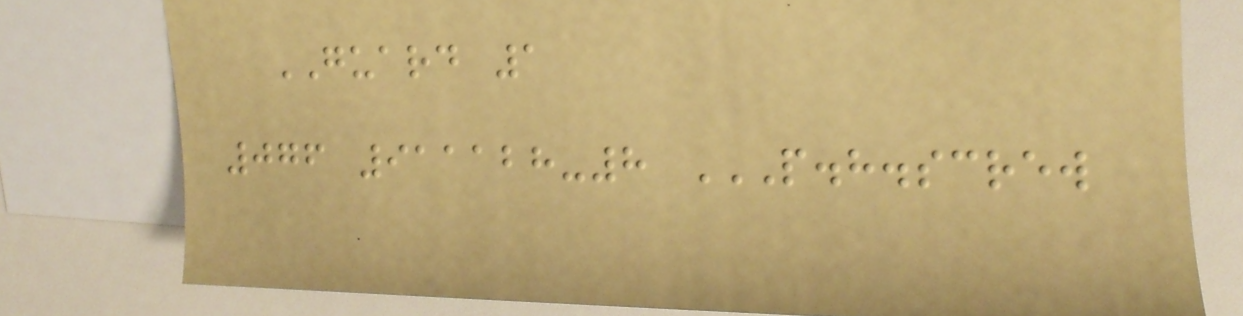GUARD 1
076 911128-8 P.H.SCREW
